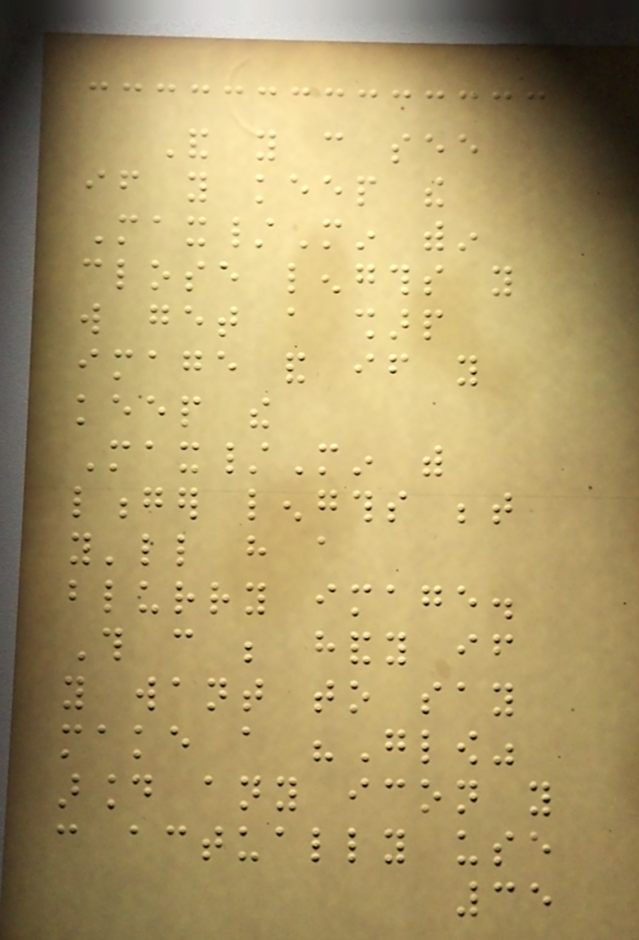And you can see
if you keep the
Max/Min within
close lengths you
will get a sharp
image and if you
keep the
Max/Min with
longer lengths between
you'll have a
blurry image.
This can be handy if
you want to say
make a "Glow"
around any icon you
can actually use
35
